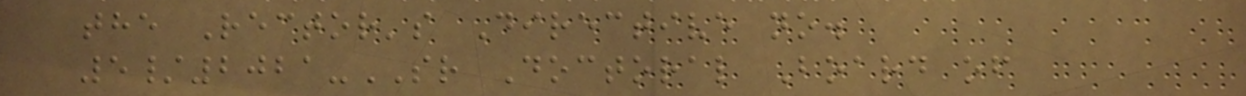the Rector's Directive no.
5/2021-SR Doctoral Board of
